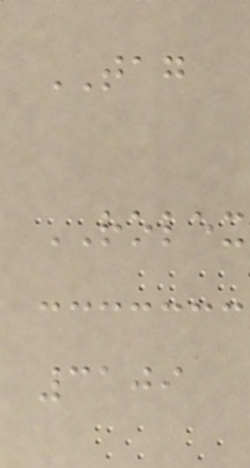TAG
ROLEX
3109
